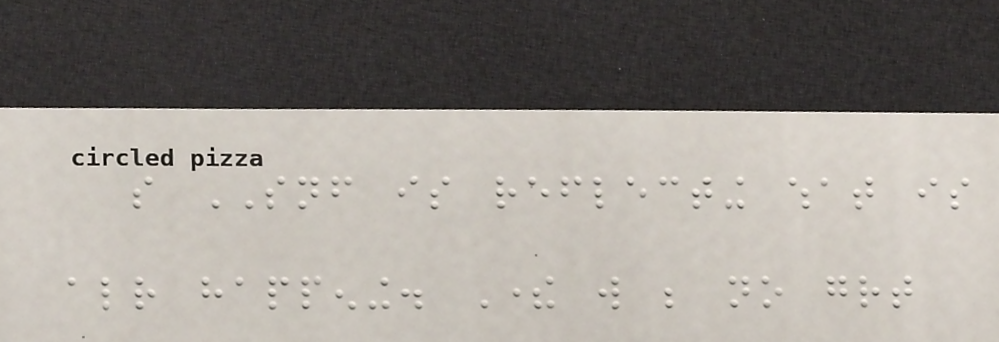so SNF is reflecting what is
already happening. There will be no great
